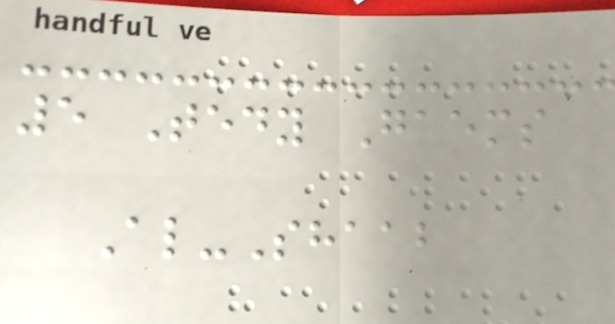5 Tedy Gaems
Al-Shaab
